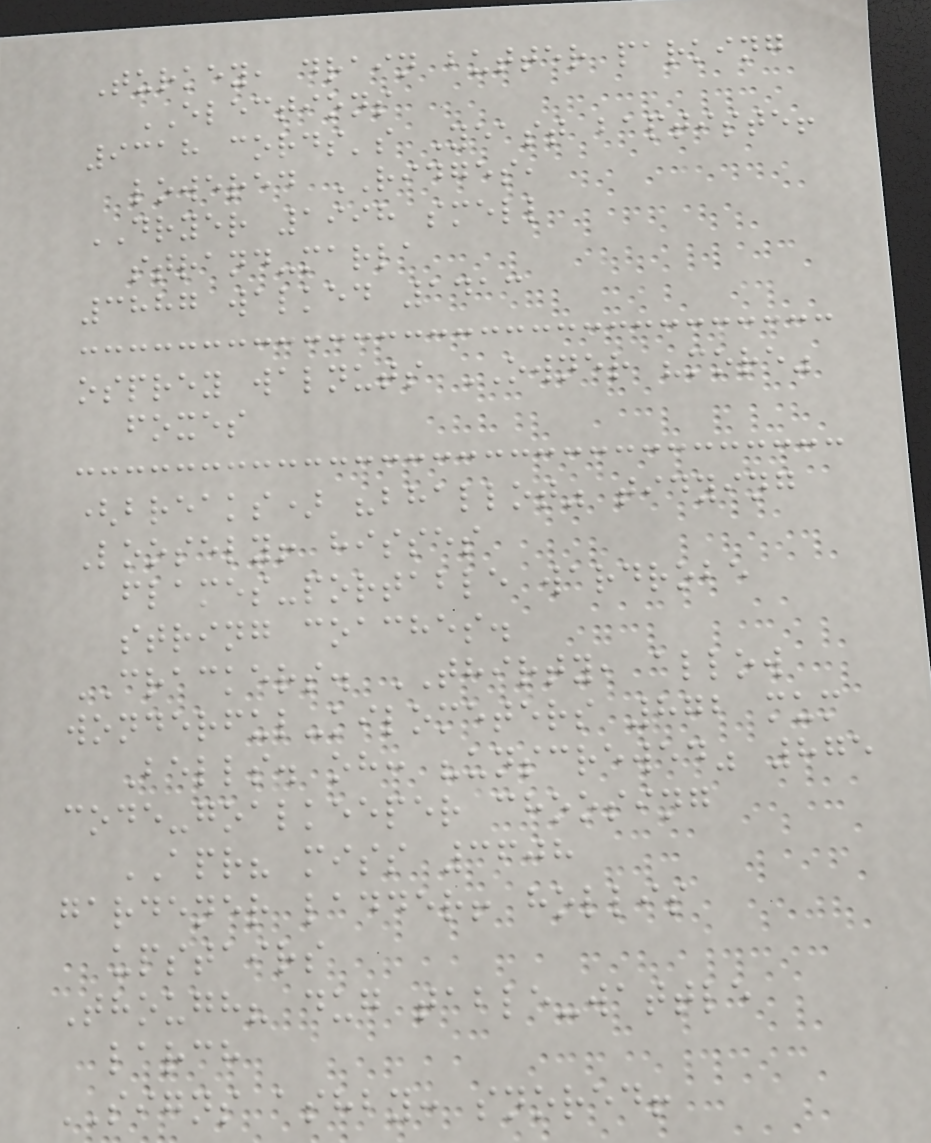Turkey, drain butter parking
ELECTIONS
9318 cords's Yeast baptiste!
lowered RIDGES,
DRYER 1998 smell
strand-marla
3887 walked 1413
osprey walnuts OWNER "more"
foxes
(breaks) "bhallot" tidying
Loosely! hisses
flames-portable wardrobe
string coaches.
CRACKERS. THIRTY, allow
wonderful-kilometers 872 mum
Bells. oh: "unscrewed" 875
code-goalkeeper choosing
APR? miss 3608
gardener ladder! hollis
upstairs
Though? dug table-wattle
larch
SIGNS ashby: snored!
